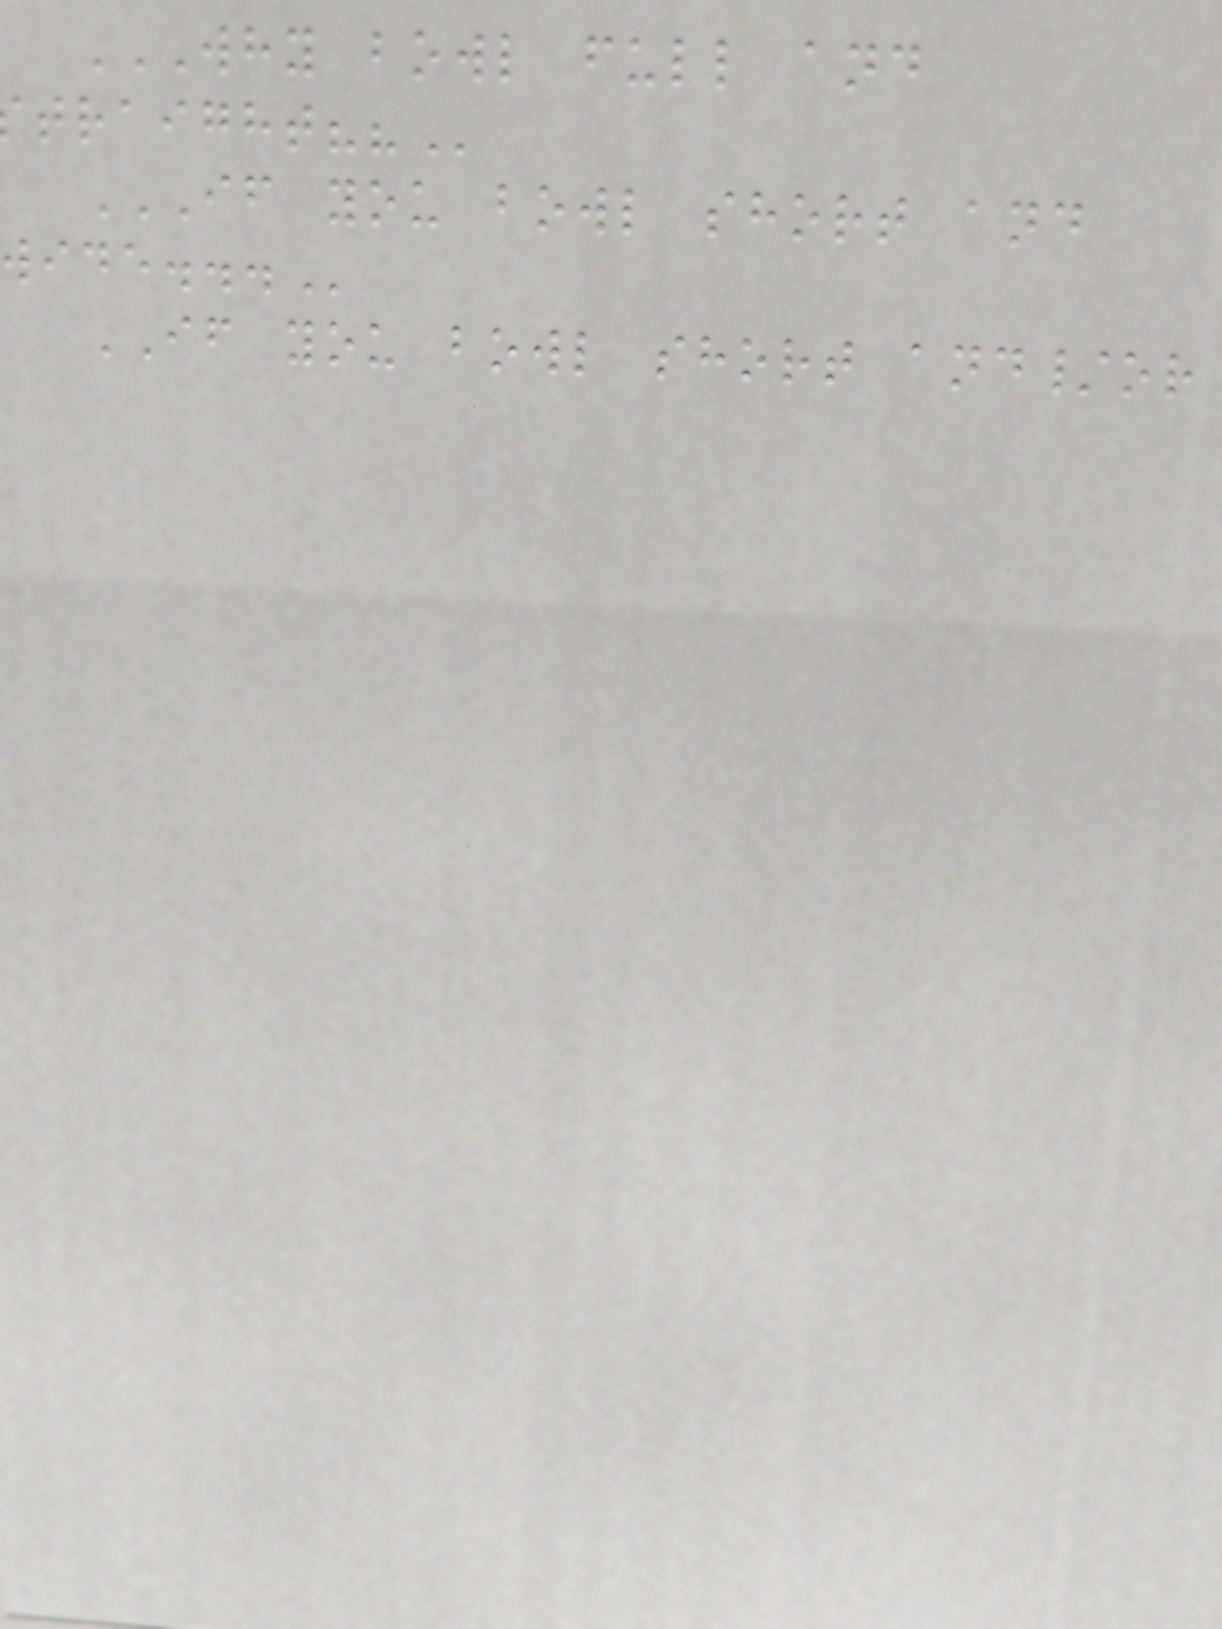WHY BOWL FULL AND
IF YOU BOWL SHORT AND
IF you bowl short and/or
